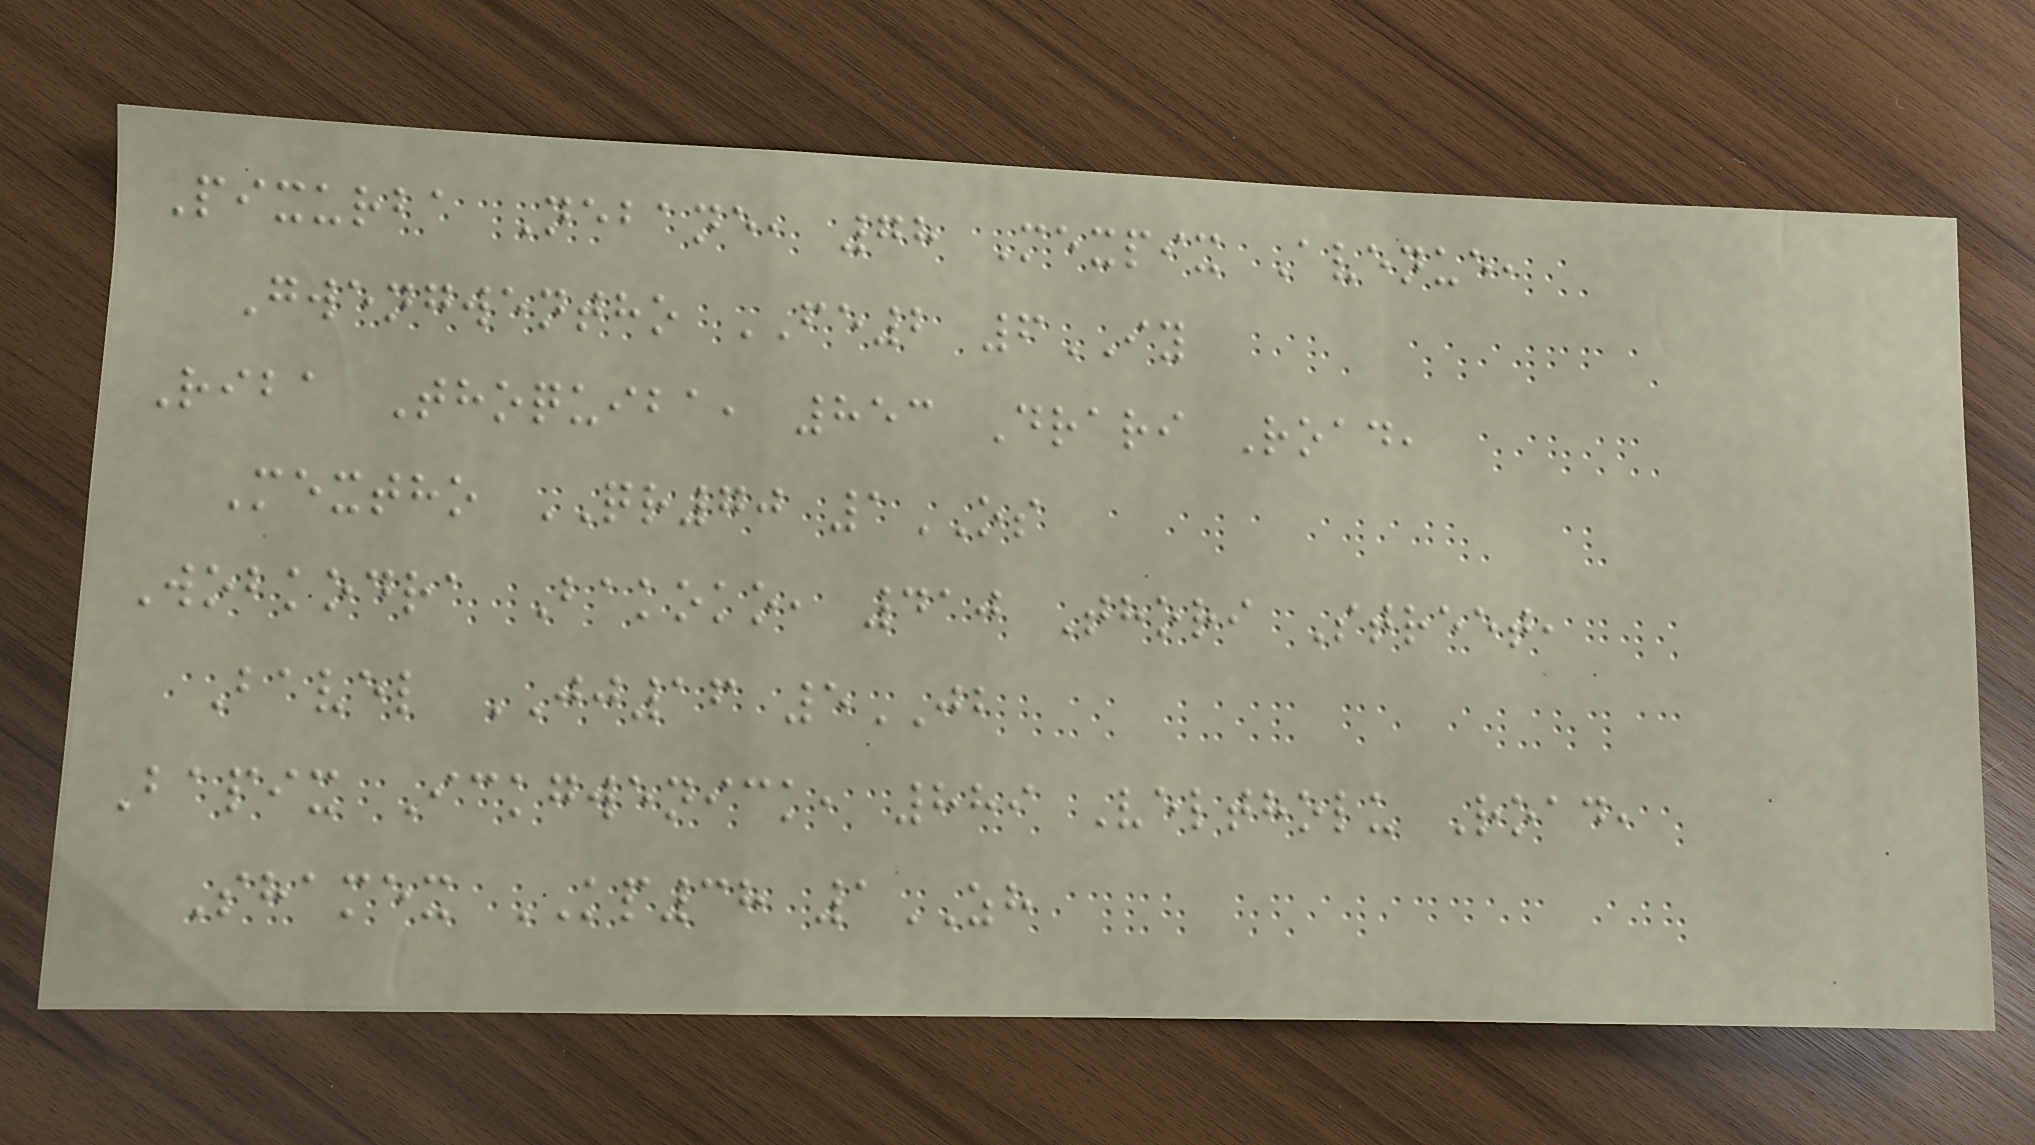Pixurba Nebane, 78 Mexpix Avenue,
Gwengwentho FE2 6IY
Riba Thoquiba, 853 Drari Road,
Mextho QR70 1OS
Wobkodra Bakoko, 410 Thori Street,
Bavel JJ16 5JB
Bapix Ickgwenick, 889 Veltholu Road,
Shamex KP38 1ZH
